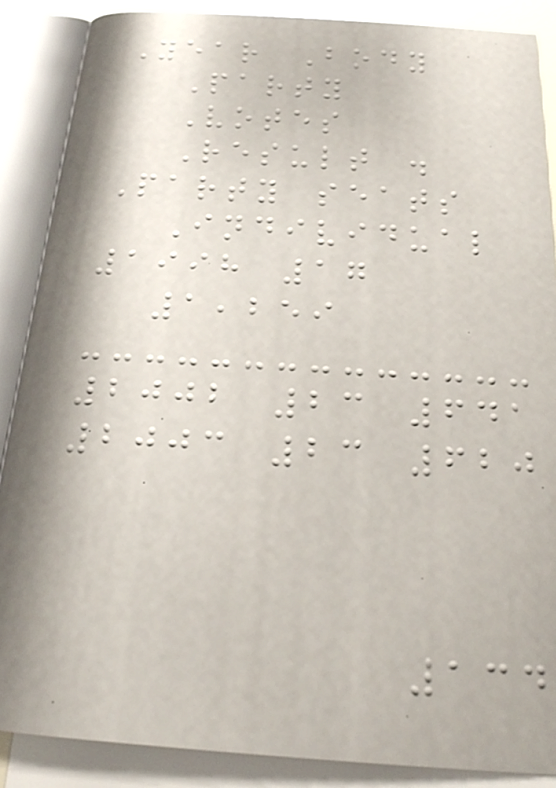Year Body
Party
Votes
Result .
Party seats
Individual
1998 17
1,259
2002 23 641
2003 23 620
134
